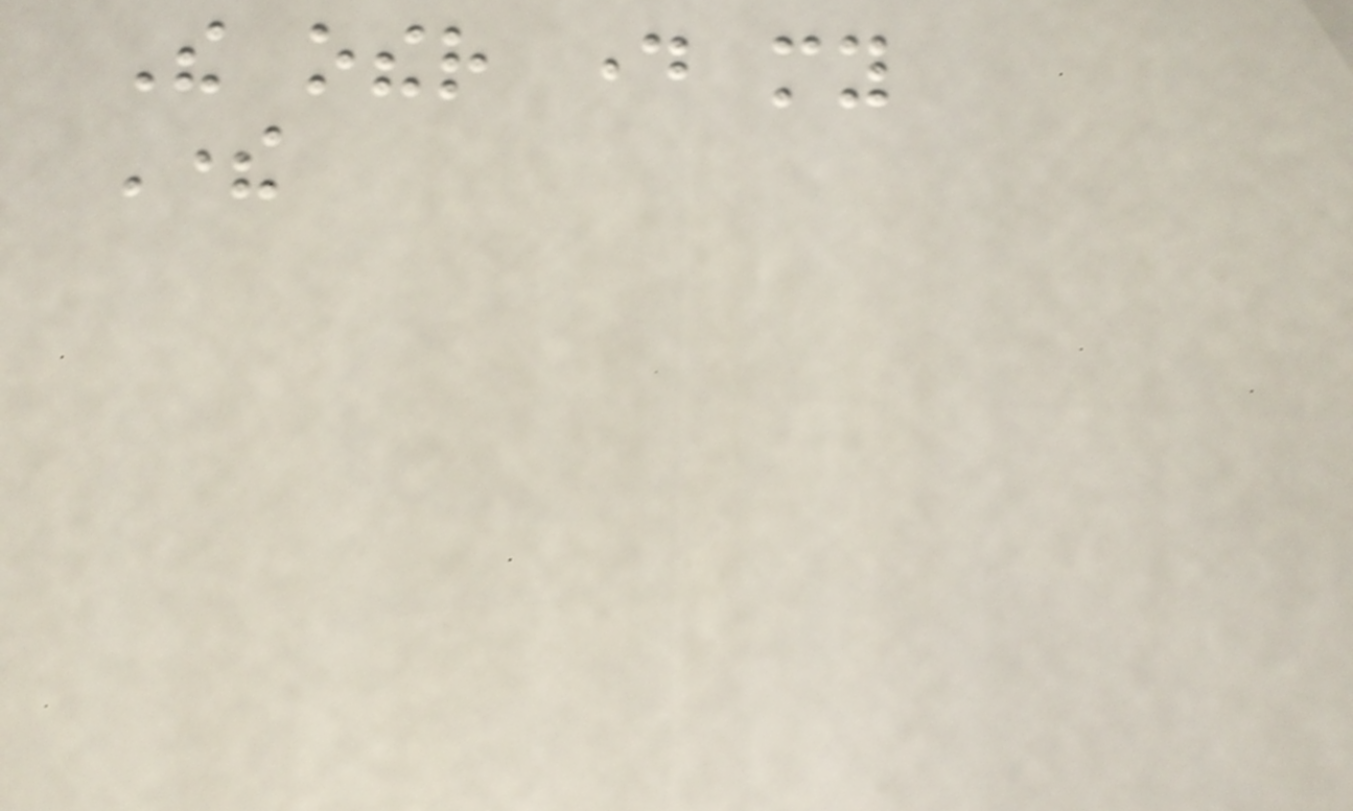The other day my
There
